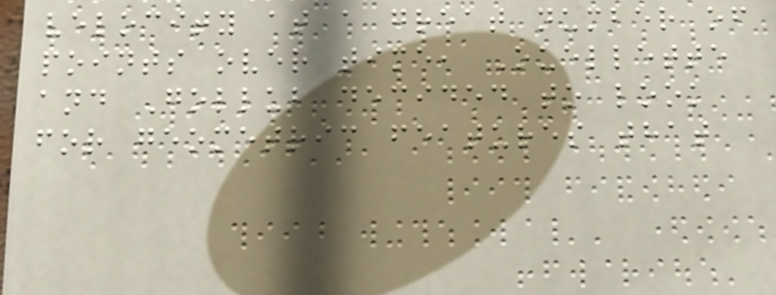velocity at a great number of
points over time, Ouellette
and Gollub decided to look
for geometric features that
